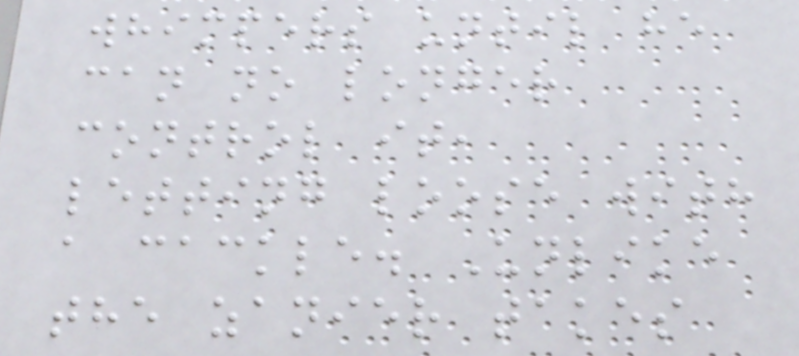whimpers until he
can no longer
control it,
letting loose with
a cackle. Unlike
the zanier takes
